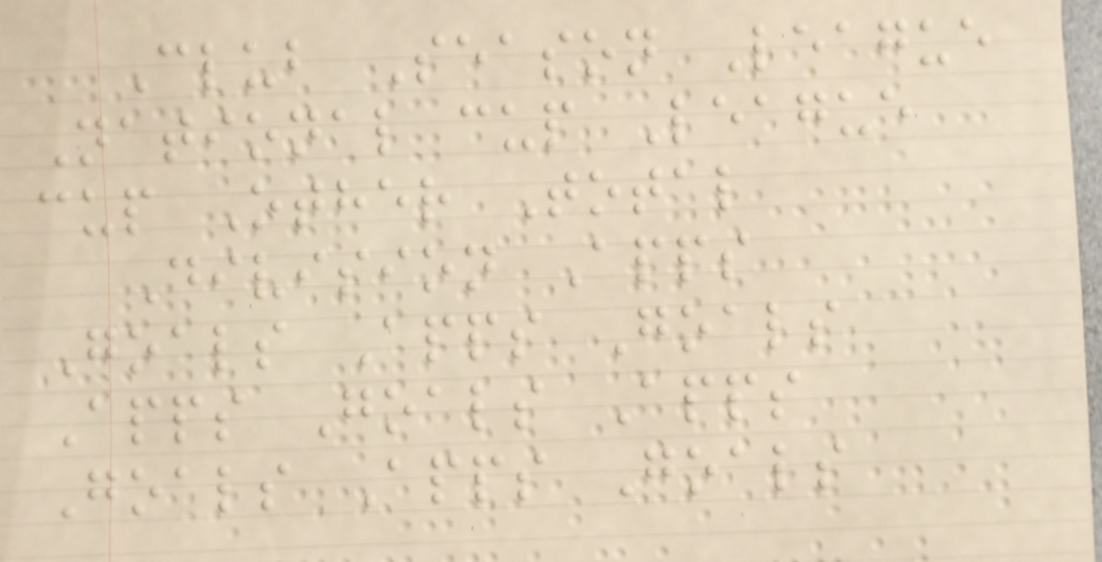Club Season League
National cup League
cup Other Total
Division Apps
Goals Apps Goals
Apps Goals Apps
Goals Apps Goals
